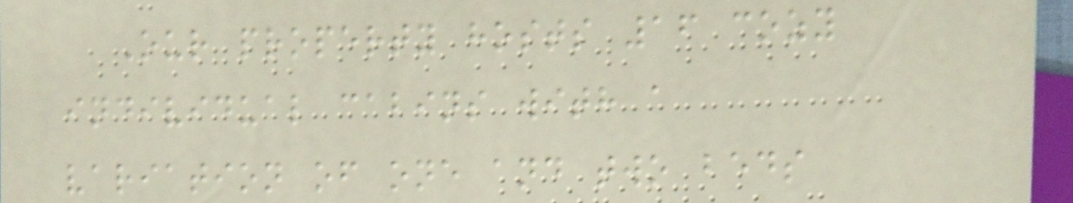Our property hosts 16 cozy
individual cabins with a
variation of one and two beds
